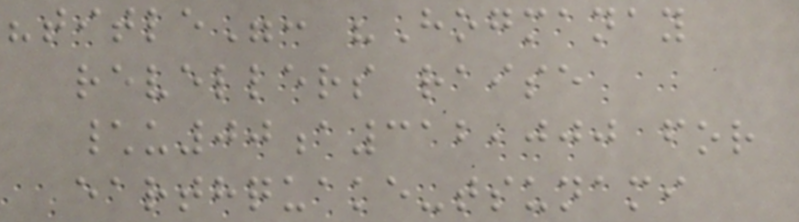"title": "Hogmanay
revellers raise
\u00a312,000 for
earthquake-tsunami
